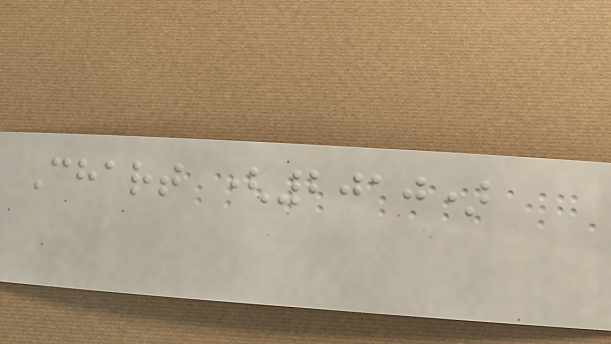Chart (2010)
